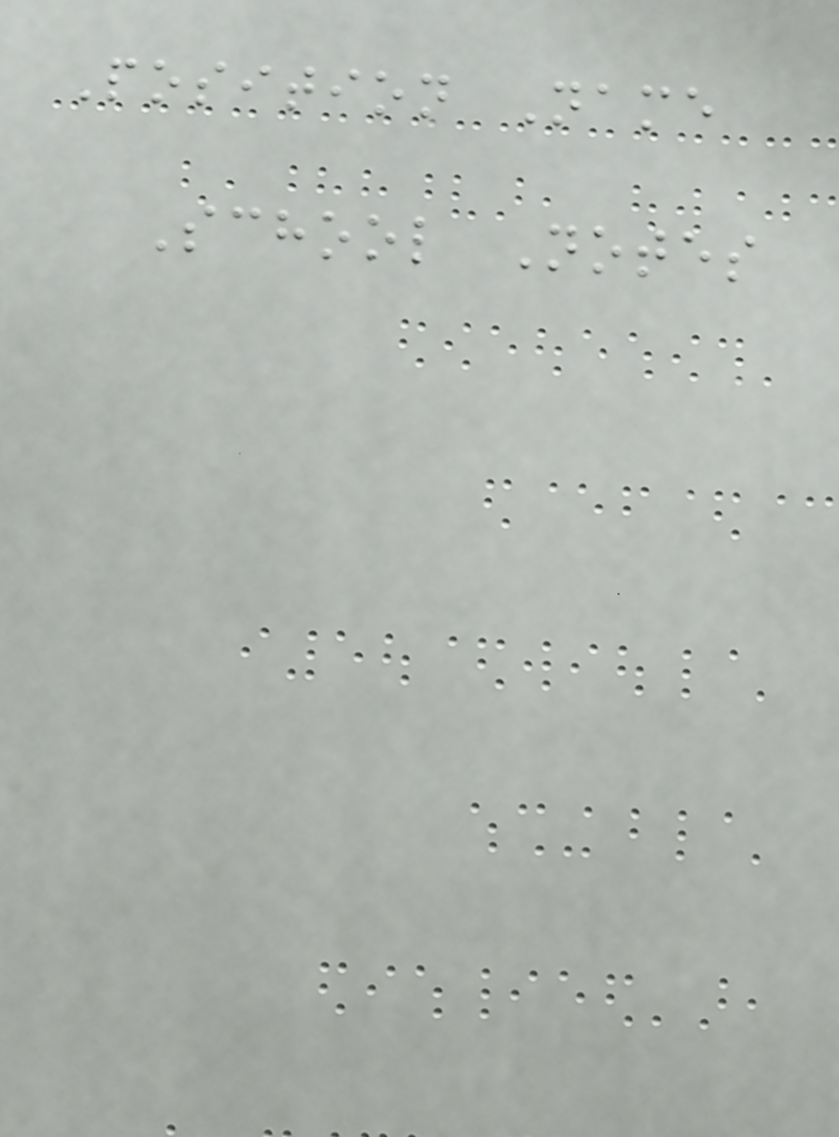Position Name
School Notes
